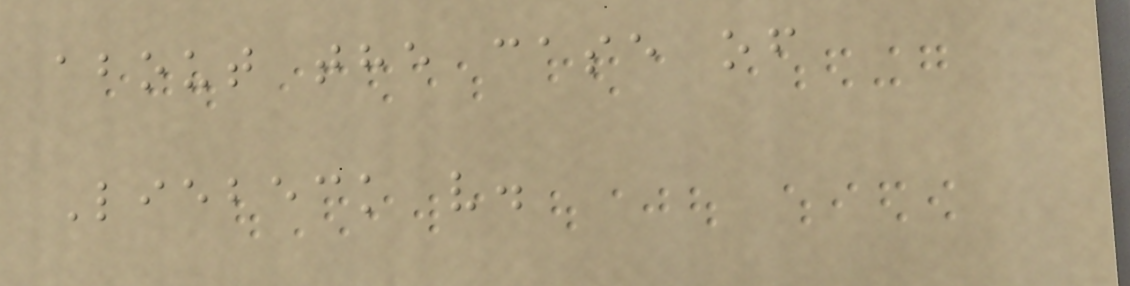about the case of
Liebeck v.
